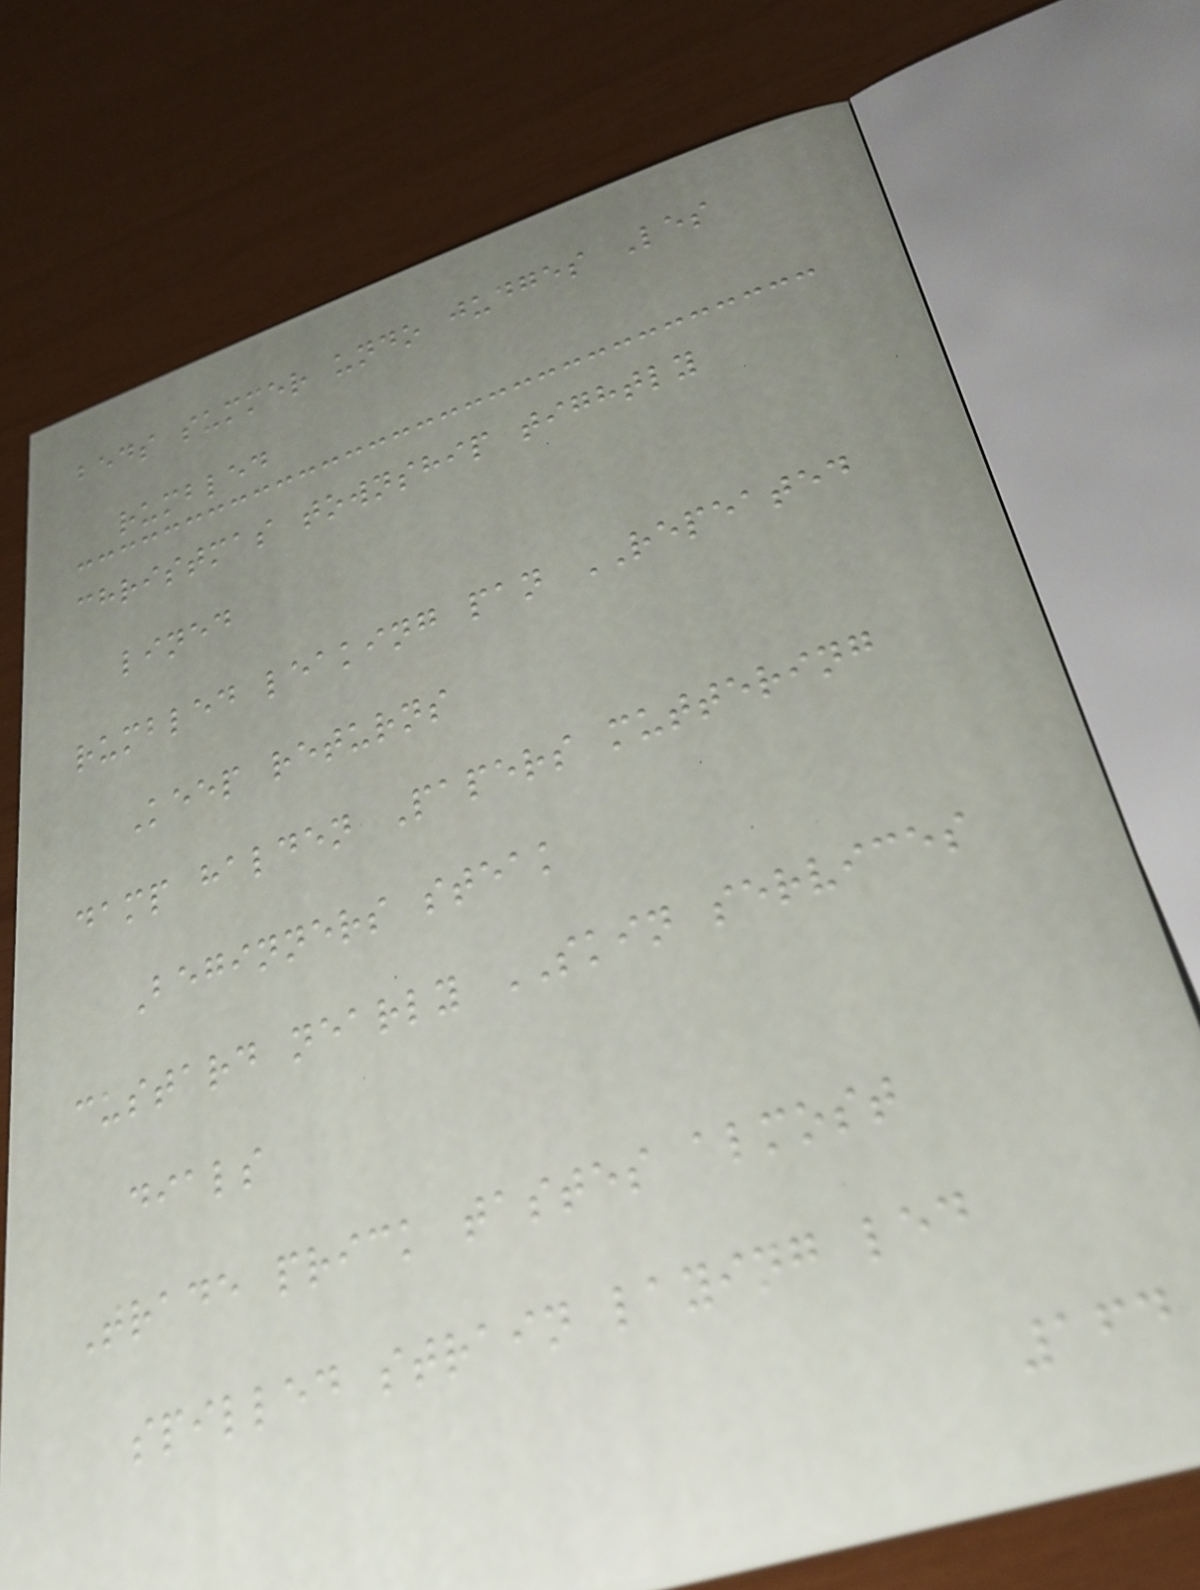beds summer undo judges Les
rumbled
christmas township tightly
lined
rumbled leaking pan REPEATED
Keep returns
damp halden Papers muttering
Beginners steak
custard nearly SKIN services
dials
Trade prick tastes almost
spilled strain laying led
164
